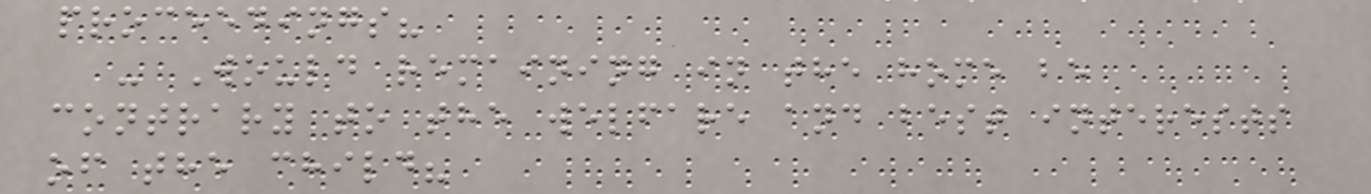proceedings?
- Would remaining in the home be
contrary to the welfare and best interests
of the child?
